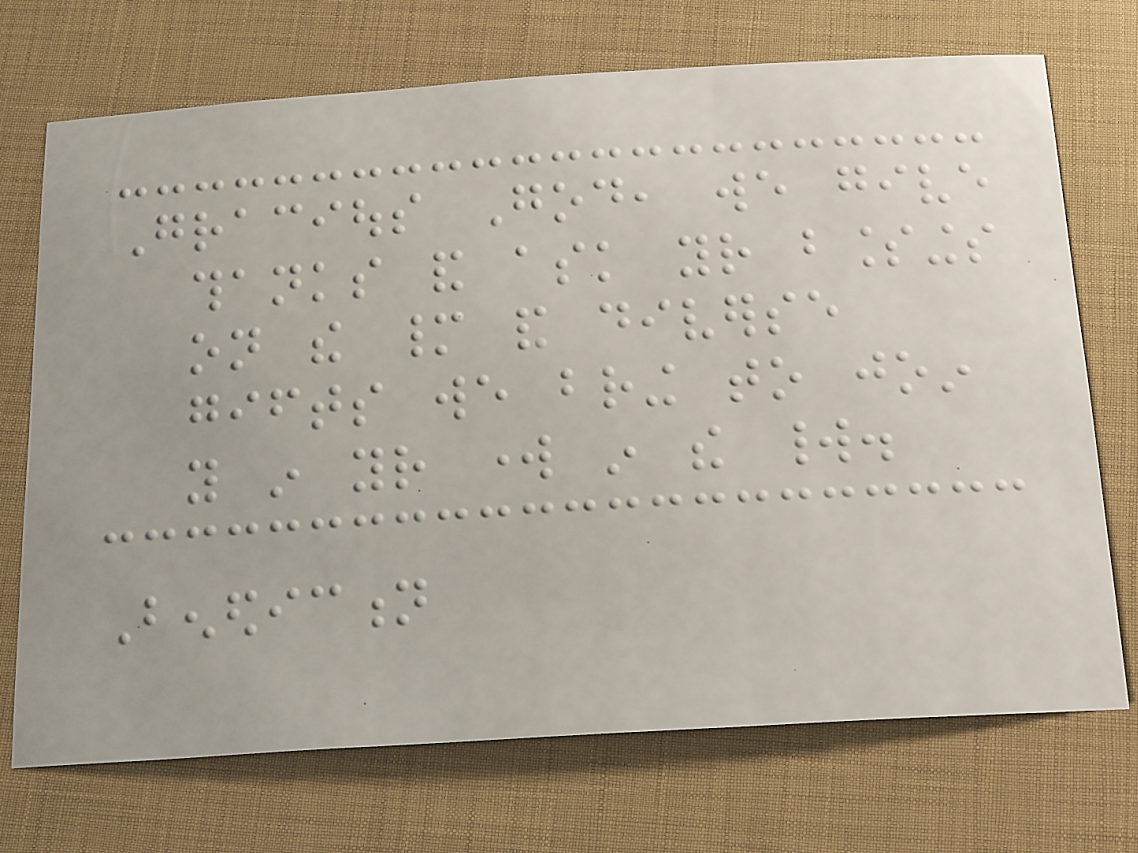Gracious God, we give
thanks and ask your blessings
on the many and diverse
gifts we bring to join
you in your work in the world.
Benediction
